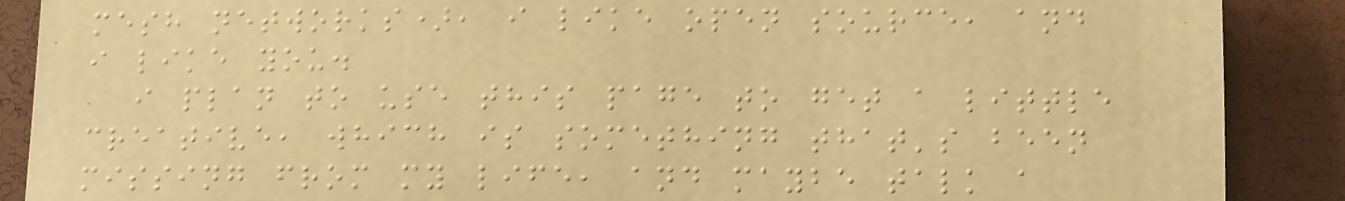mesh networks), i like open source, and
i like you.
i plan to use this page to get a little
creative, which is something that's been
missing from my life, and maybe talk a
